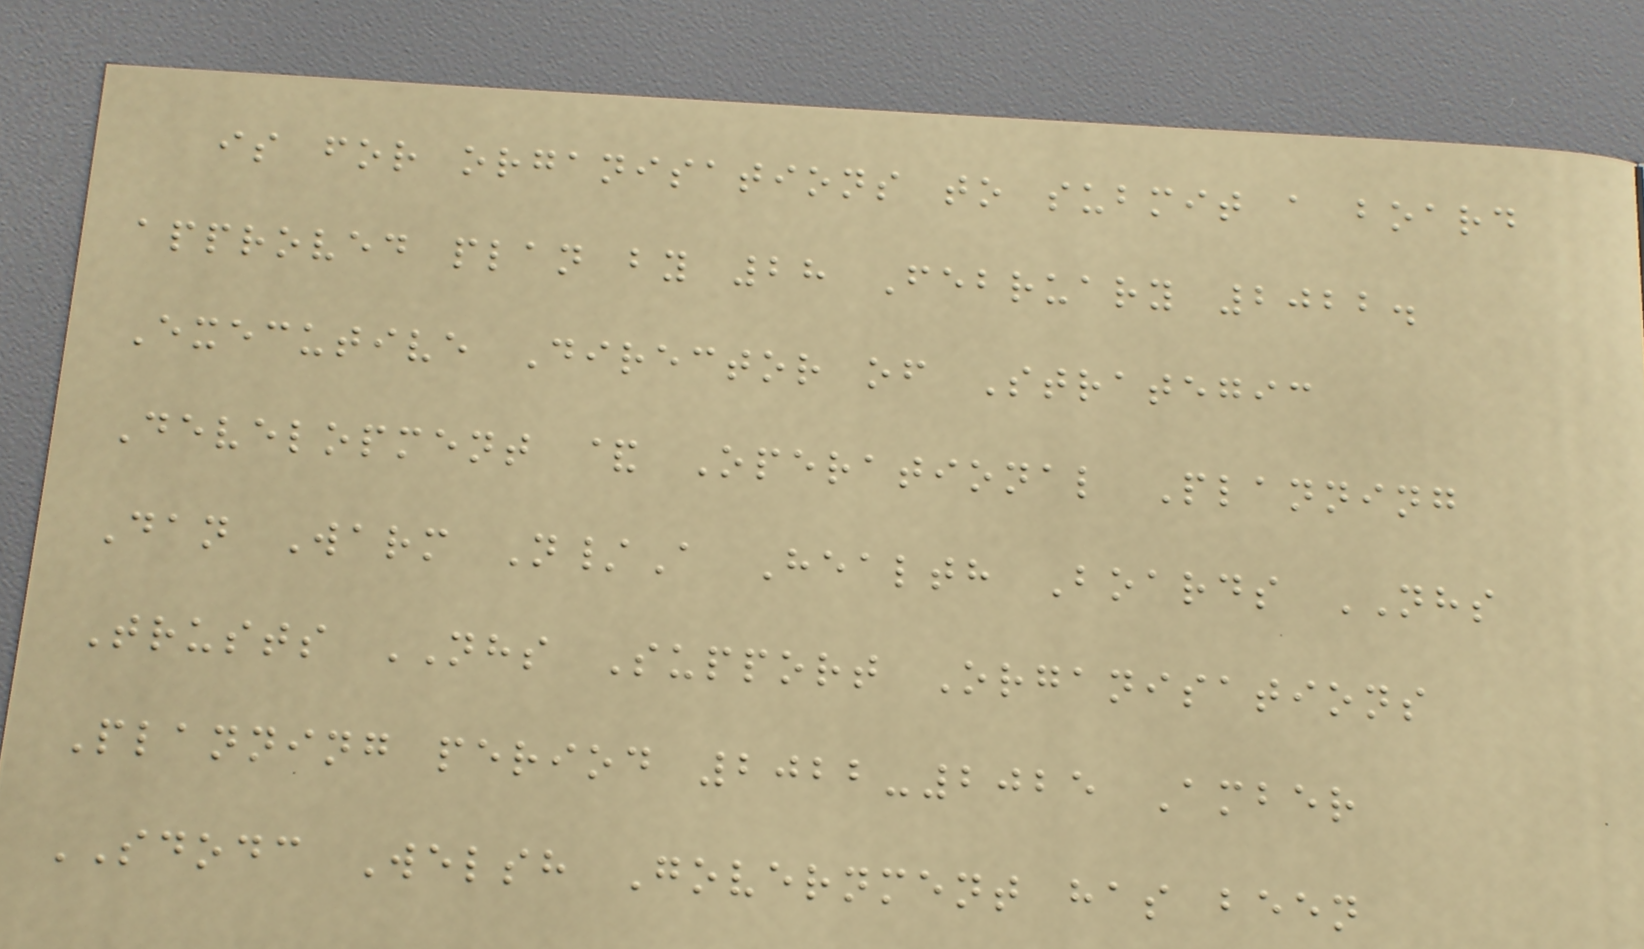is for organisations to submit a board
approved plan by 28 February 2022.
Executive Director of Strategic
Development & Operational Planning
Dan Warm N/A Health Boards NHS
Trusts NHS Support Organisations
Planning period 2022-2025 Amber
SDODC Welsh Government has been
